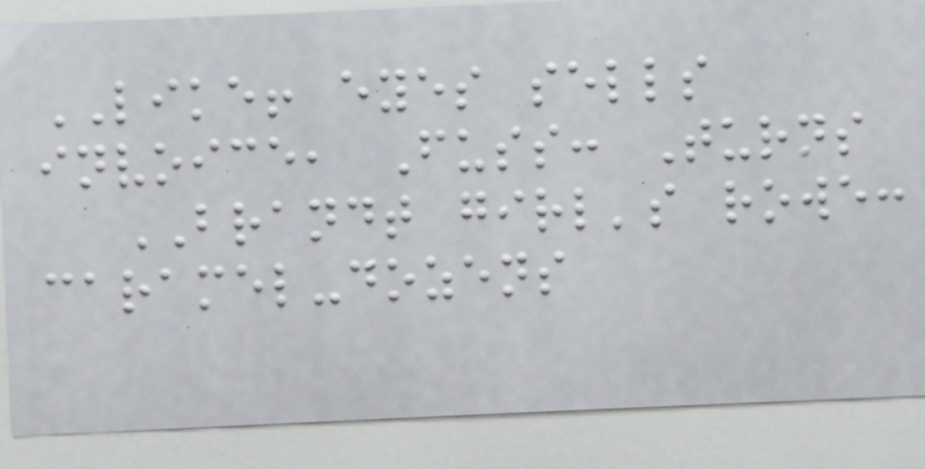LIKE! eyes sells
invoice, Fuss: Turns
BRANDT girl's rowe:
caramel-dozens
